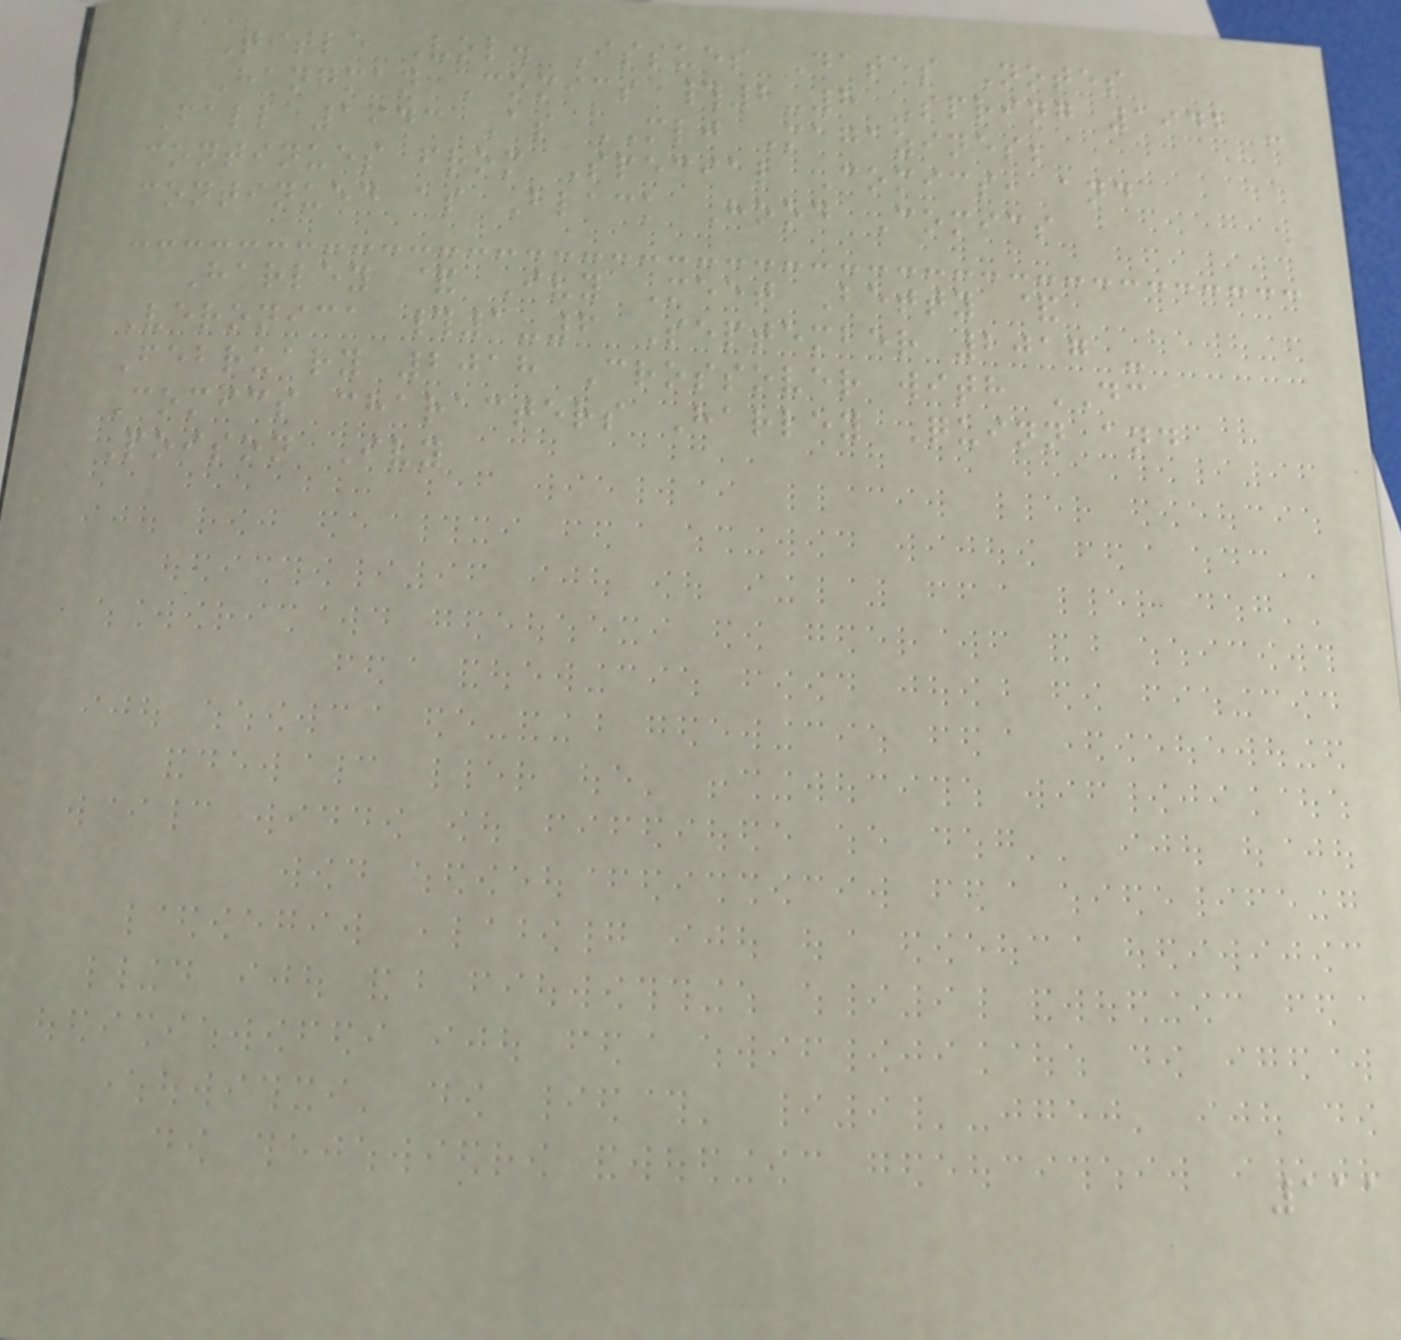Title Vol. Issues Dates Notes
Hangman Comics #2-8 Spring 1942 -
Fall 1943 As MLJ Magazines;
continues from Special Comics, and
continued as Black Hood Comics
Harley & Ivy Meet Betty &
Veronica #1-6 September 2017 -
February 2018 Crossover with DC
Comics characters Harley Quinn and
Poison Ivy
111
